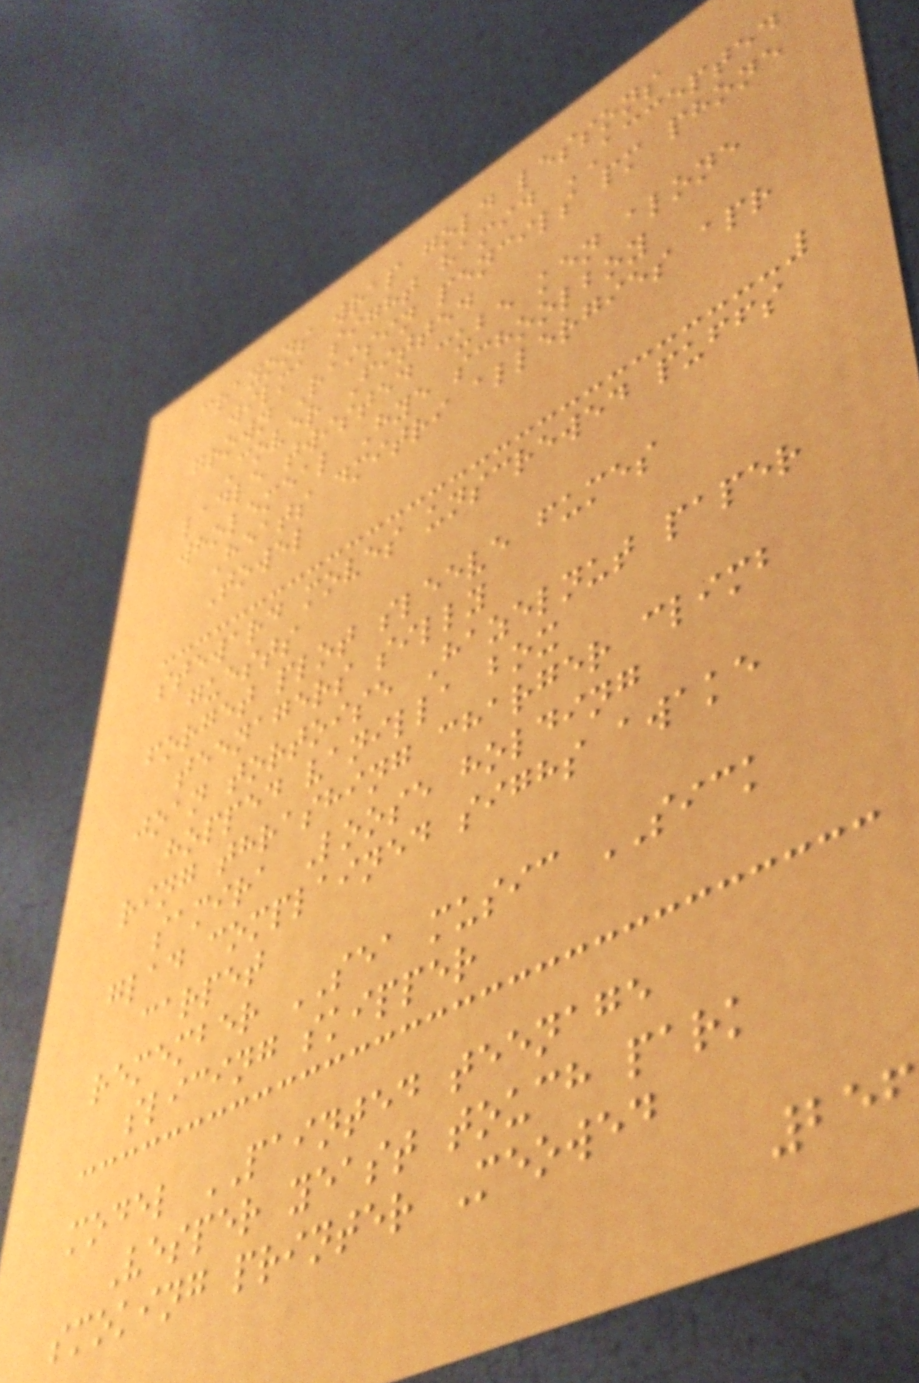crayons wrap gold lessons
wilma sight hamid ACCEPTED
grown Raisin pencils pm phone
Cover Fitted
ladle twisted cube ken alone
wholemeal Hye schoolboy
Heats dmitri allergies apr
Towel
steward moves unscrewed puffs
guests
forget plot sleeve fumes
teenagers silly
joan tortoise Hazelnut paper
hopped vanilla box
ring thrashing charger climb
samira Loose holding
glad complained sighs awake
carpet
remember SEA music SICK
slicing skipper
model PAINTED teenage
Vesper yeast touch park
smoking printer Meowed
256
